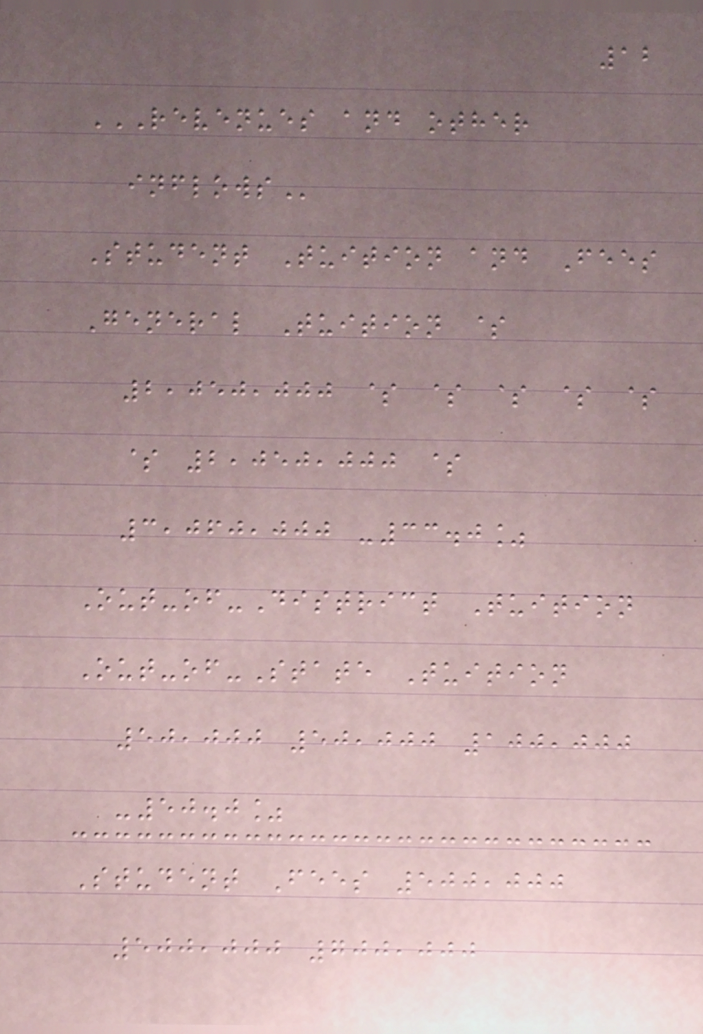12
REVENUES AND OTHER
INFLOWS
Student Tuition and Fees
General Tuition $
2,050,000 $ $ $ $ $
$ 2,050,000 $
3,060,000 -33.0%
Out-of-District Tuition
Out-of-State Tuition
50,000 50,000 100,000
-50.0%
Student Fees 500,000
500,000 700,000
